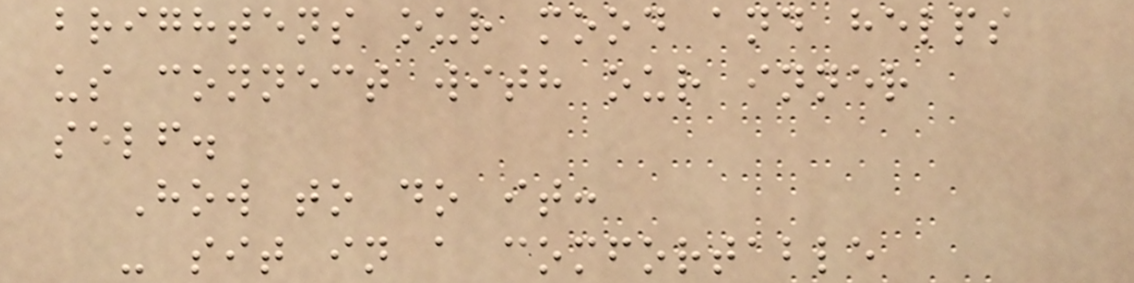brightens our mood and helps
us connect with our inner
self.
How to do it:
- sit in a comfortable
